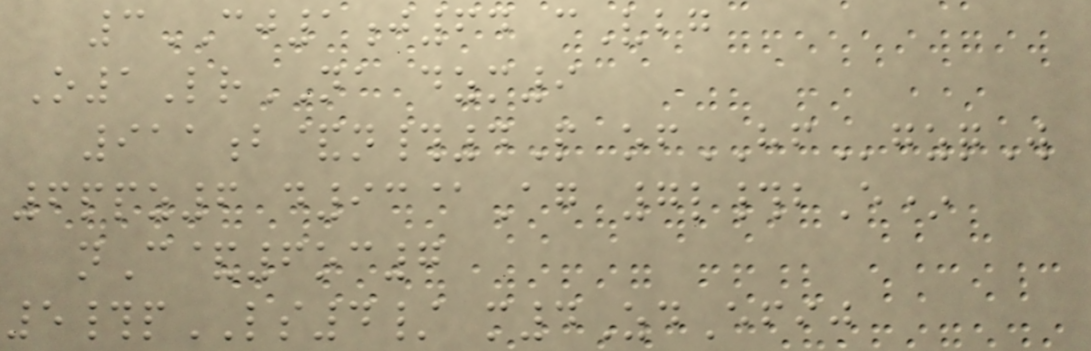3CJ1j64 cVbg
O1LrNA dzm9
911b&n#4P ofHFgzqW
6ppz6 d93@Ag 7l#bE*
nC&6oc7
5#pLS4/ m4ZdEfij
